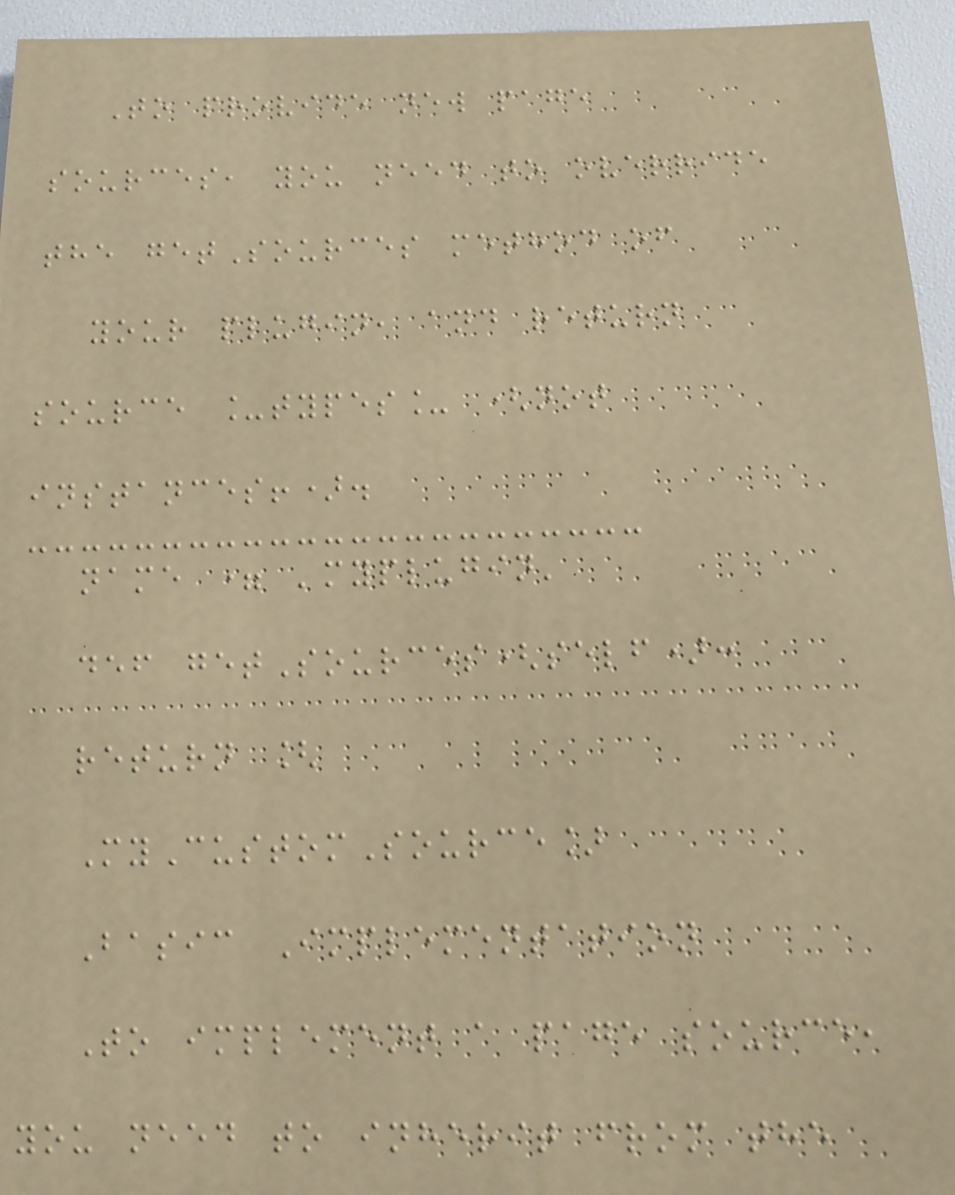To provide new page
sources, you need to override
the getSources method of
your plugin, and return
source _types_ (not
instances!).
name = 'myplugin'
def getSources(self):
return [
MyCustomSource]
Basic Implementation
To implement a page source,
you need to inherit from the
